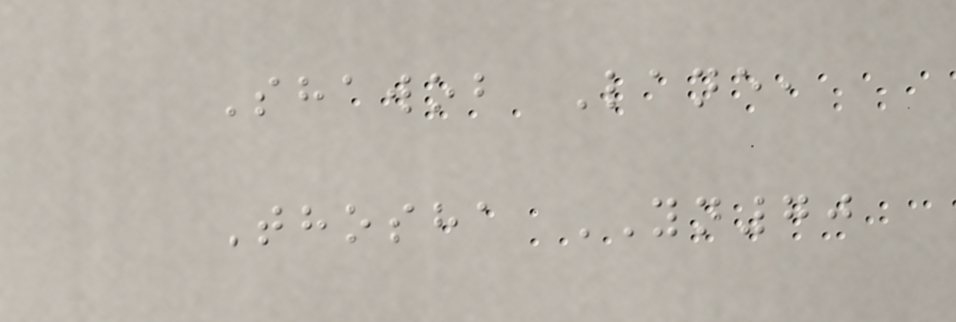Shawob Lane,
Thosha YN70
